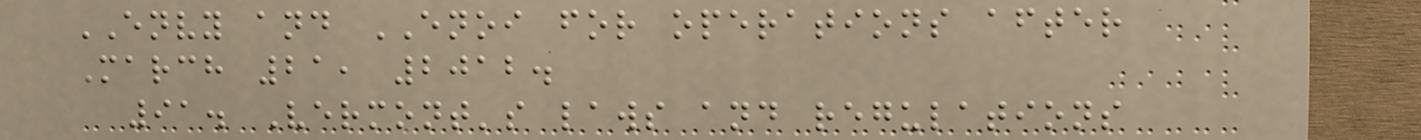ENVY and ENOI for operations after
March 21, 2012.
91. Vermont's laws and regulations
